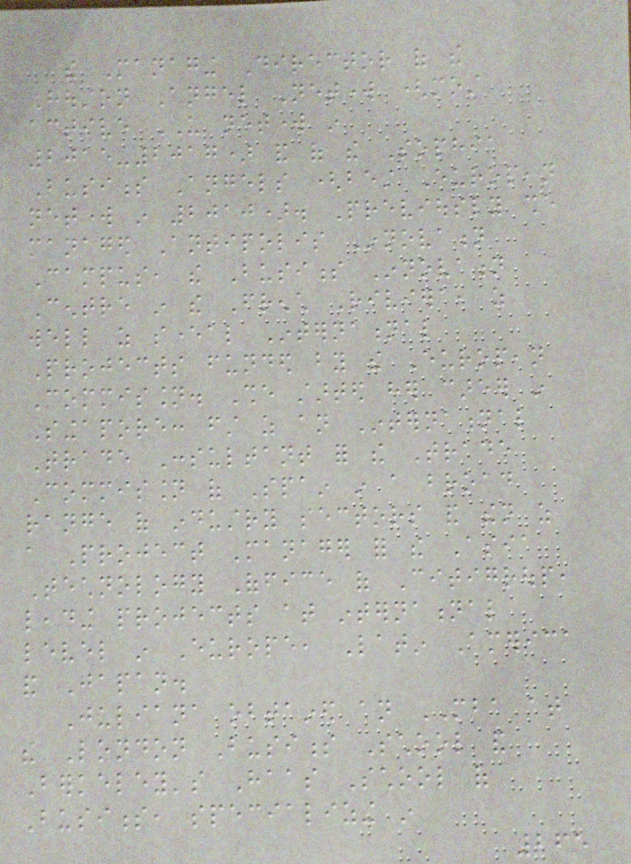the Managing Director of the
Houston Angel Network (most
active US network in
2015-2017) and of the Sophia
Business Angels (best European
network in 2010). Previously she
managed Antipolis Innovation
Campus, the Business Innovation
Centre in the French Riviera, as
well as several International
Projects funded by the European
Commission. She started her career in
Singapore: first as an International
Trade Consultant for the Trade
Commission of Spain in a broad
range of industry sectors and then as
a Project Manager for the Asia
Technology Office of Citigroup,
leading projects at international
level in Europe, Latin America
and Japan.
Juliana obtained an MBA at
the London Business School and
Berkeley's Haas School of
Business, specializing in
265
